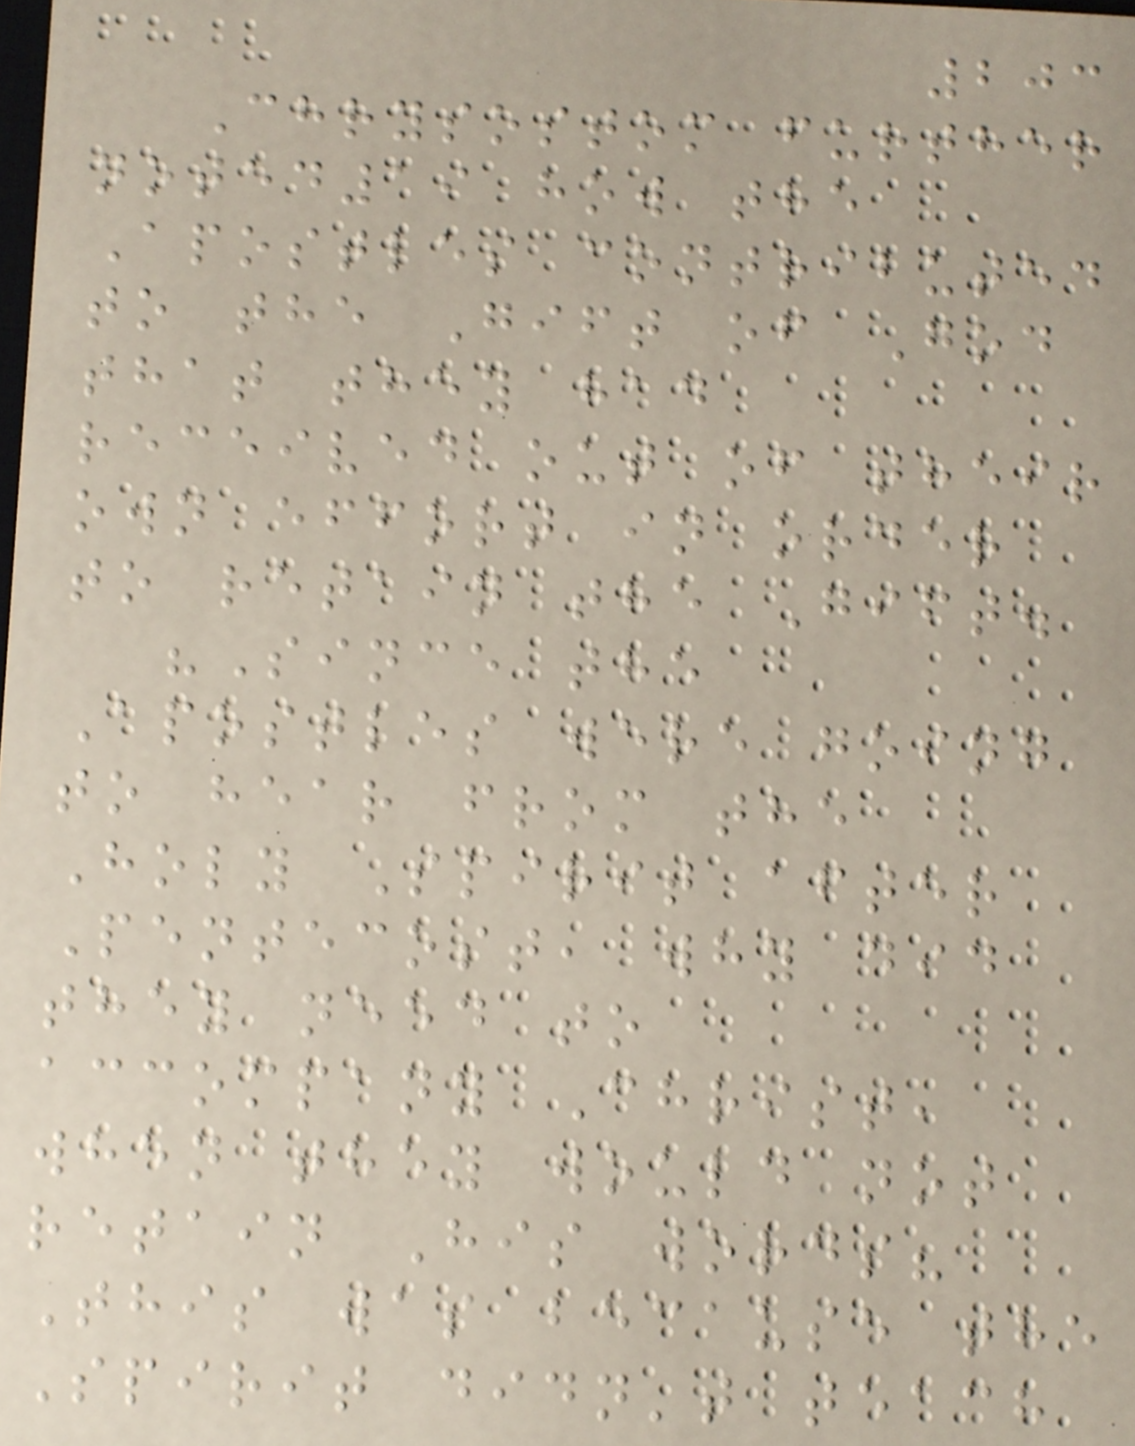203
Chrysostom further
noted19 how the
Apostles contributed
to the Gift of God
that they had
received out of their
own effort in order
to retain the Gift.
"Since the
Apostles were going
to hear from the
Holy Spirit after
Pentecost, why did
they need to
accompany Christ,
when they would not
retain His words?
This was because the
Spirit didn't teach
